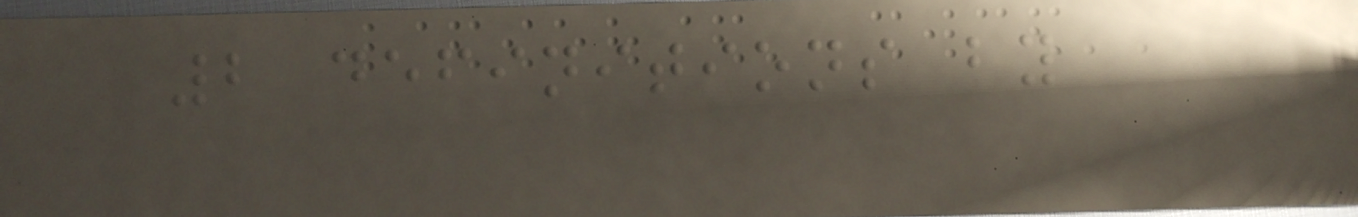2 definitions by
